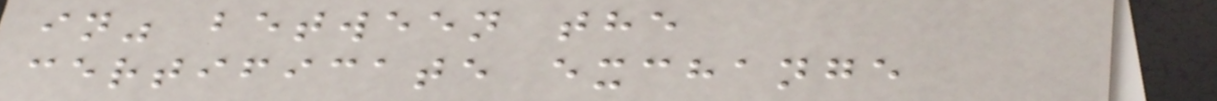in" between the
certificate exchange
